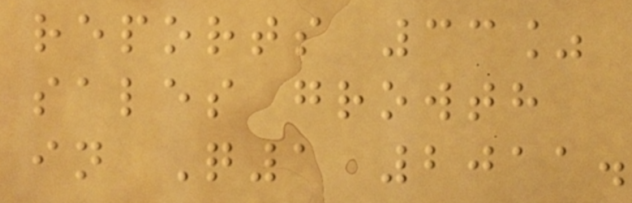reports 33%
sales growth
in Q1 2011.
